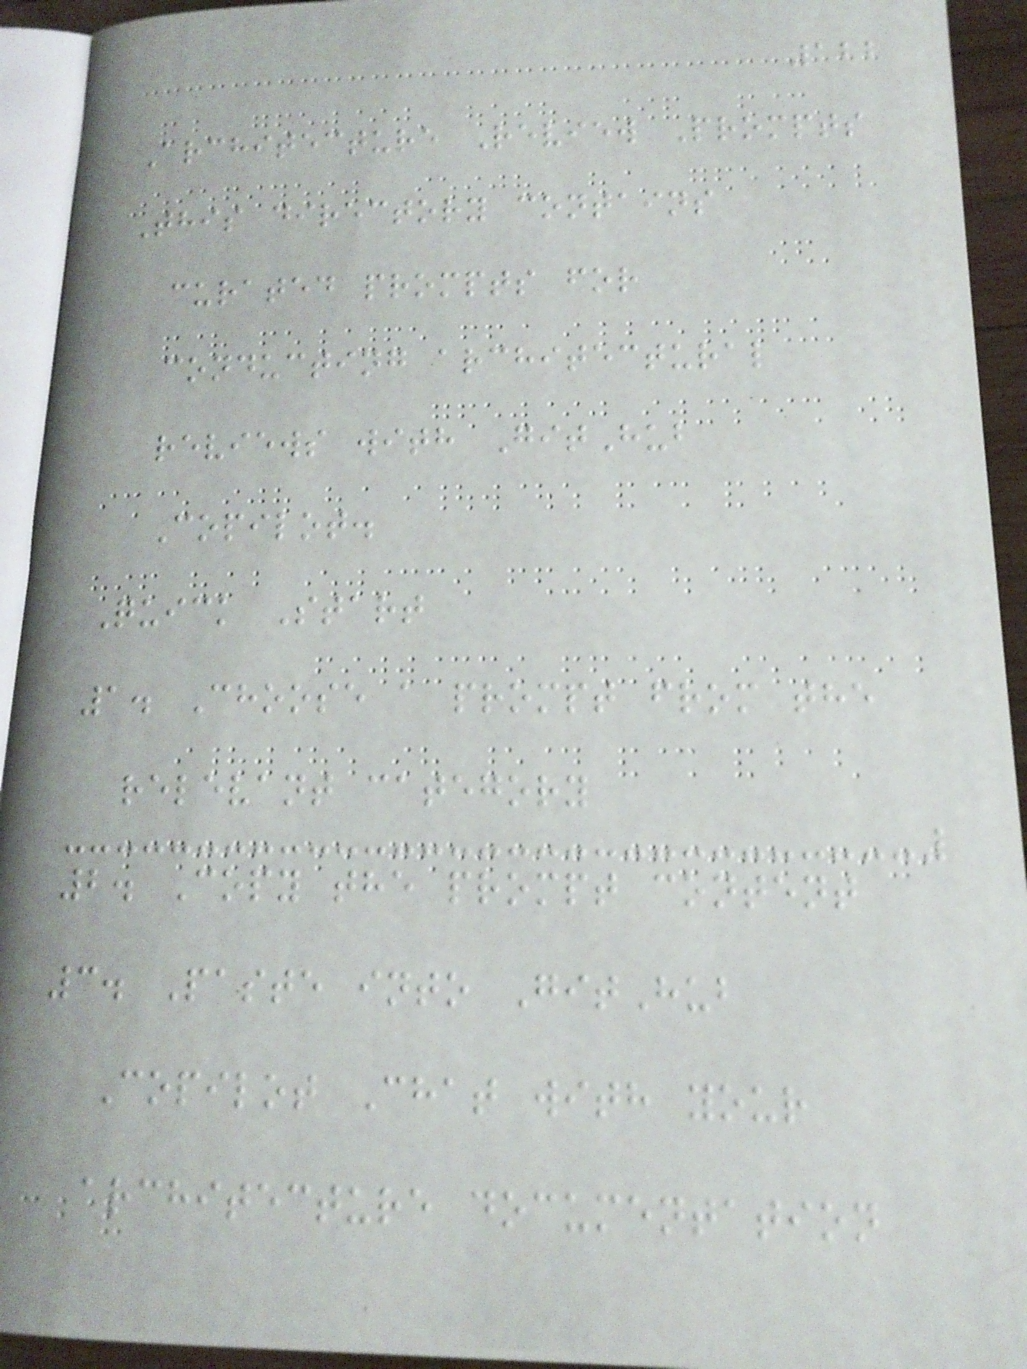122
Architecture Review Prompts
This directory contains
curated prompts for
conducting architectural
reviews with GitHub
Copilot.
Quick Start
1. Choose a prompt from the
relevant category
2. Copy the prompt content
3. Paste into GitHub
Copilot Chat with your
architecture documentation
